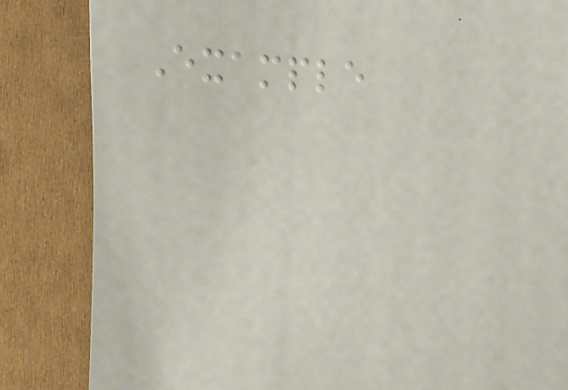Example
